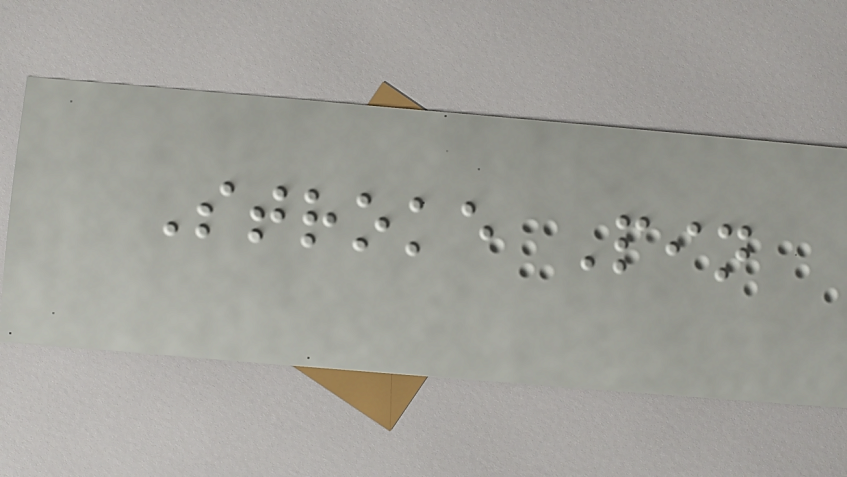Stroke Pin
